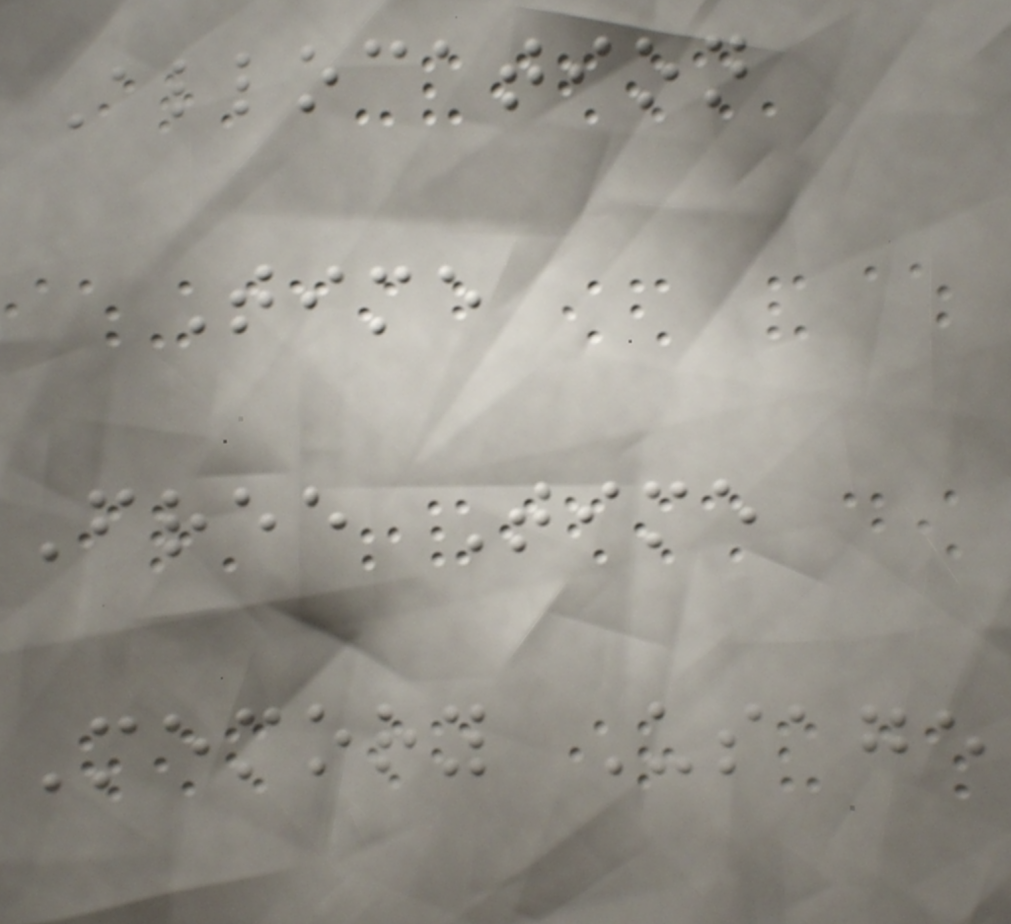Allocation
Time
Free Time
Memory Usage
